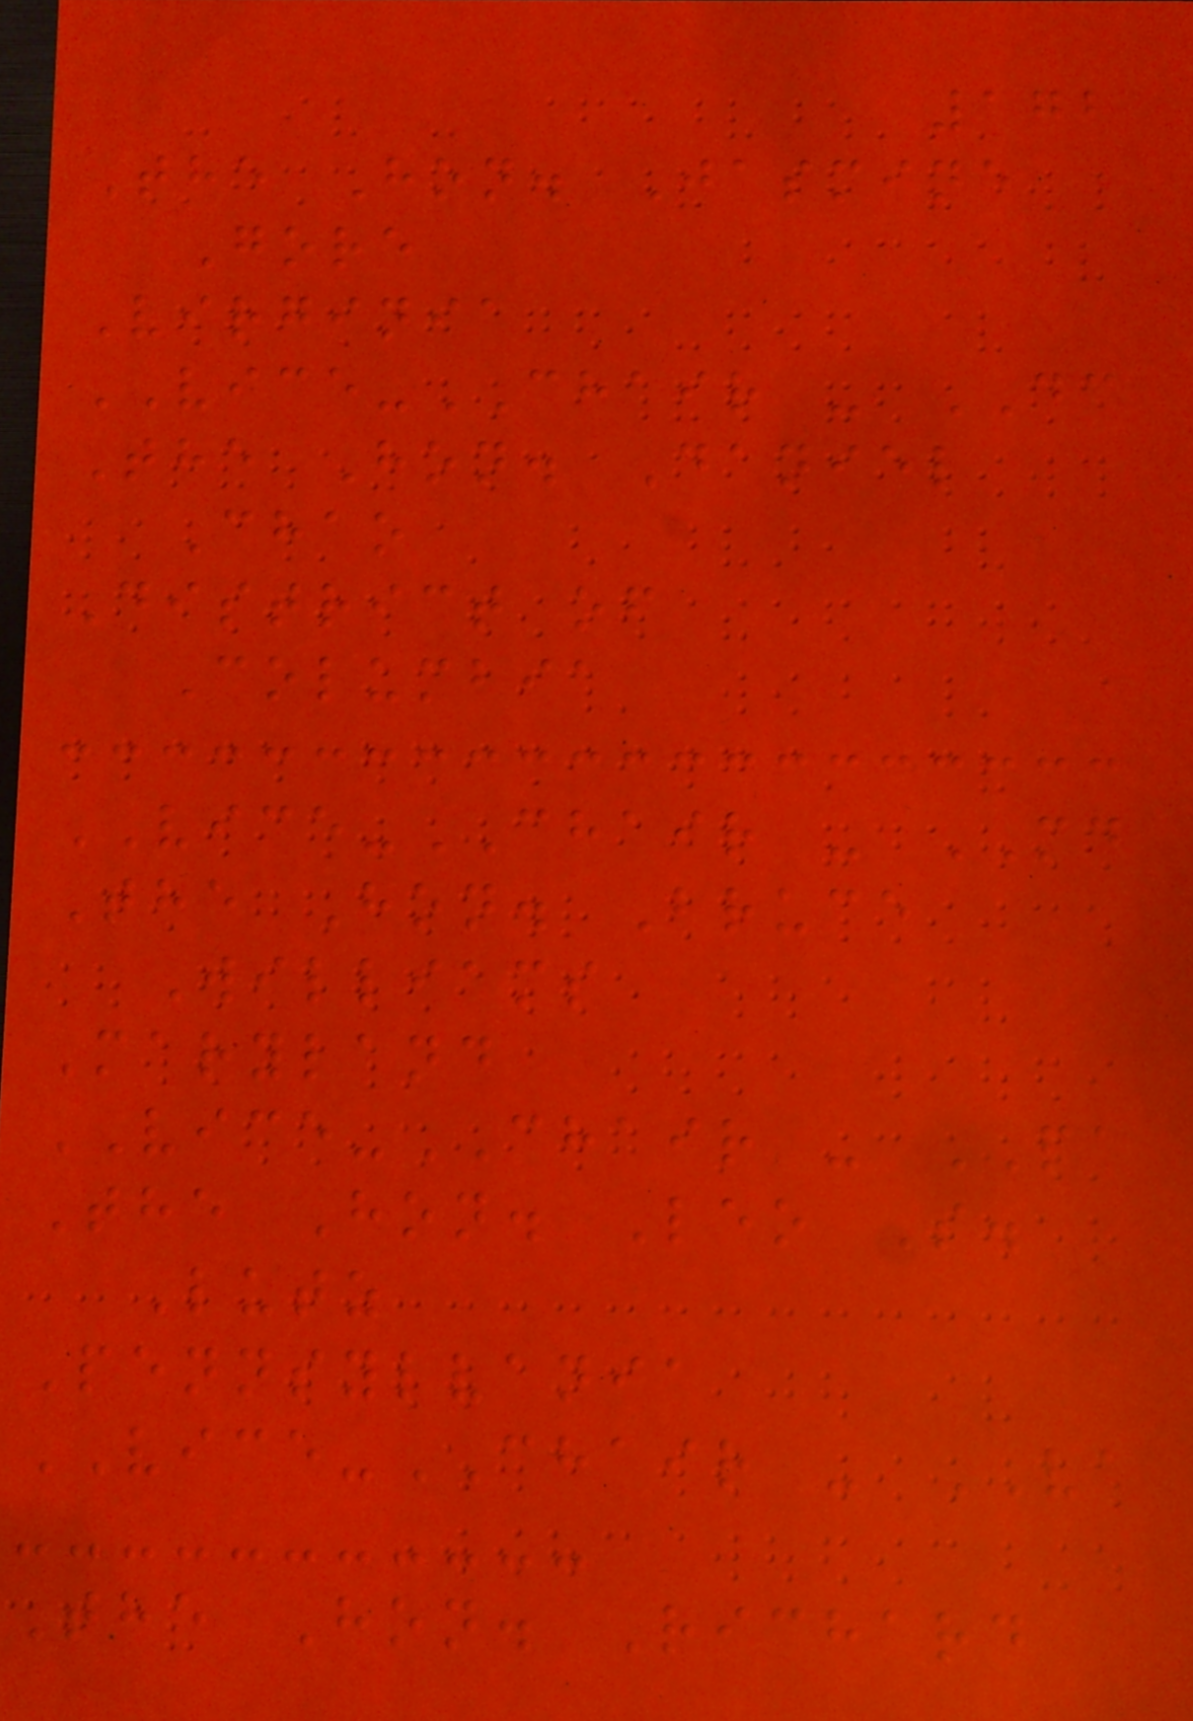172
The Hon. Jasmine
Gore
Virginia
VICE-CHAIR - DC
The Hon. Daniel
Chao
District of
Columbia
VICE-CHAIR - MD
The Hon. Bruce
Williams
Maryland
VICE-CHAIR - PA
The Hon. Leo S.
Lutz
Pennsylvania
VICE-CHAIR - VA
The Hon. Richard
